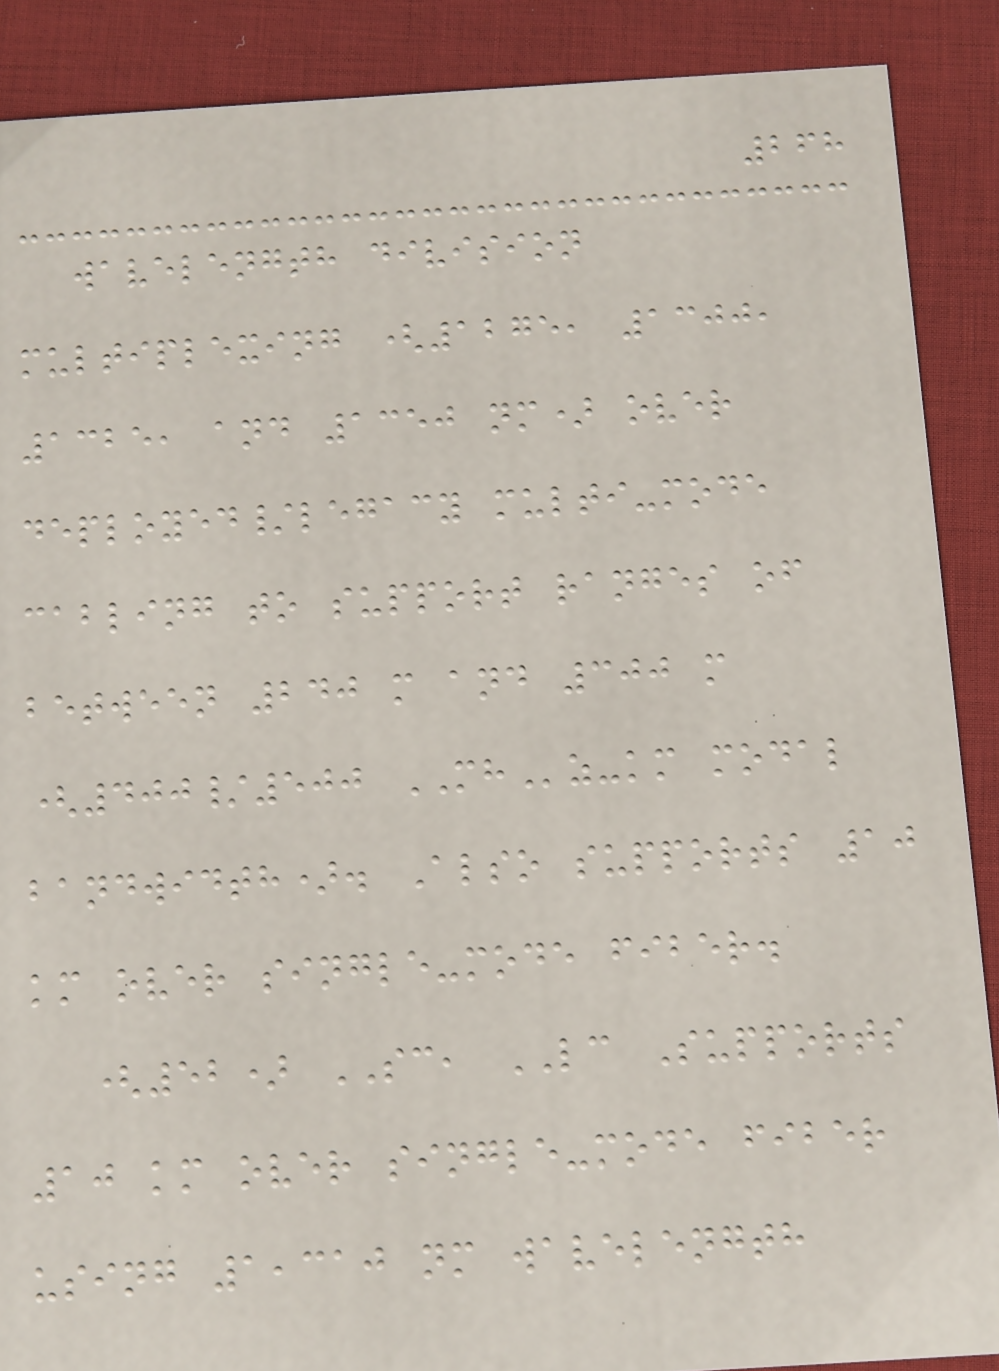268
wavelength division
multiplexing (1275, 1300,
1325, and 1350 nm) over
deployed/legacy multi-mode
cabling to support ranges of
between 240 m and 300 m
(400/500 MHz-km modal
bandwidth). Also supports 10
km over single-mode fiber.
(52) SC, LC Supports
10 km over single-mode fiber
using 1,310 nm wavelength
